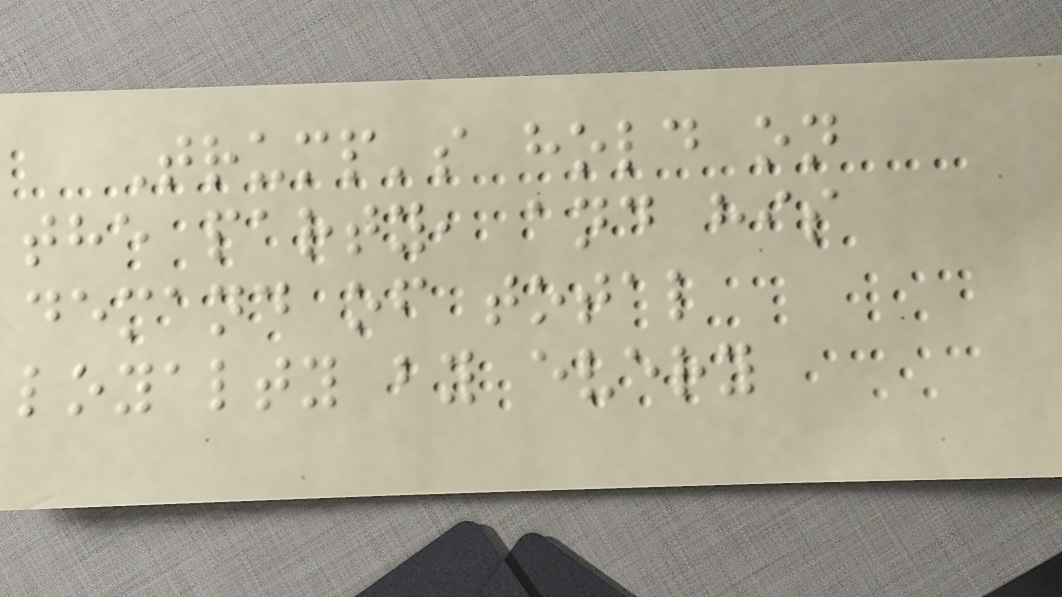Trump's hold on
the party, and his
demand of total
loyalty by every
